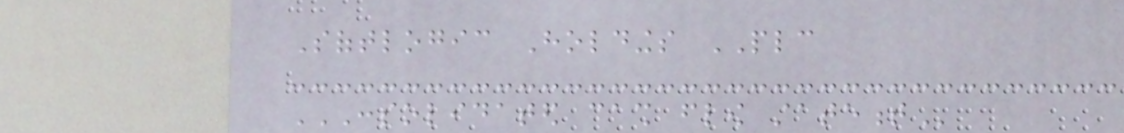Softlogic Holdings PLC
CONSOLIDATED CASH FLOW STATEMENT
